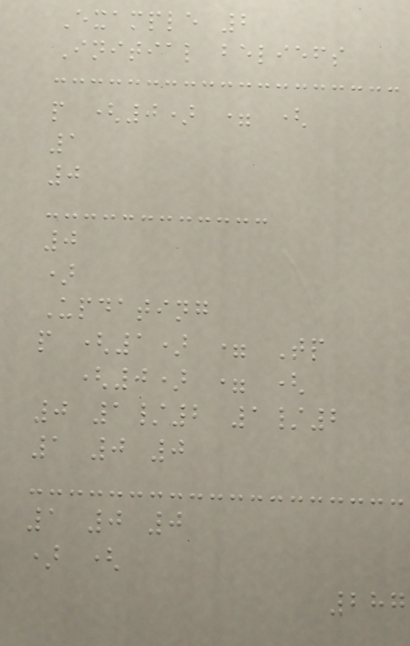Example 2
Initial beliefs
p (0) = (
1
0
0
)
Updating
p (1) = Tp
(0) = (
0 1/2 1/2
1 0 0
1 0 0
) (
287
